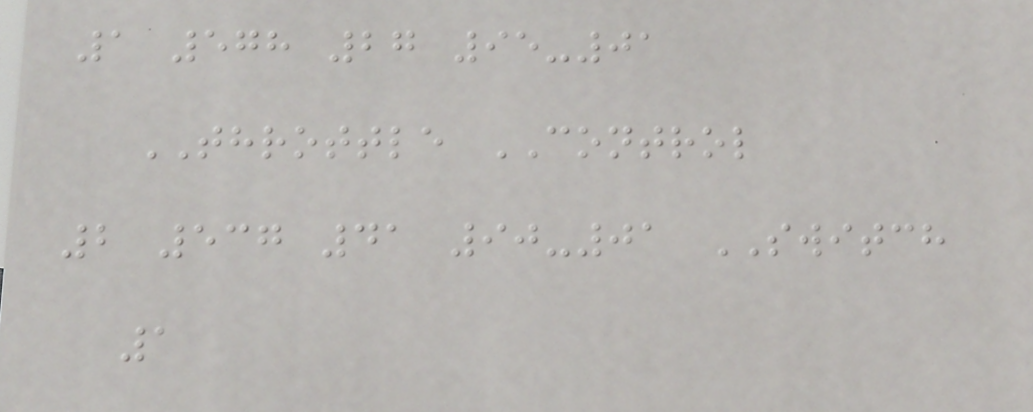1 578 27 95-01
THROTTLE CONTROL
2 537 41 90-01 SWITCH
1
